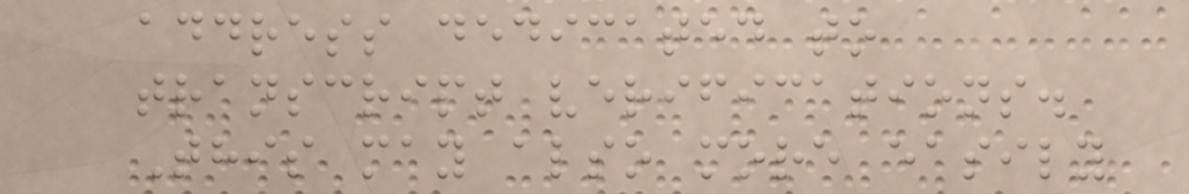address dedicated to
transcript verifications.
This may also more easily
